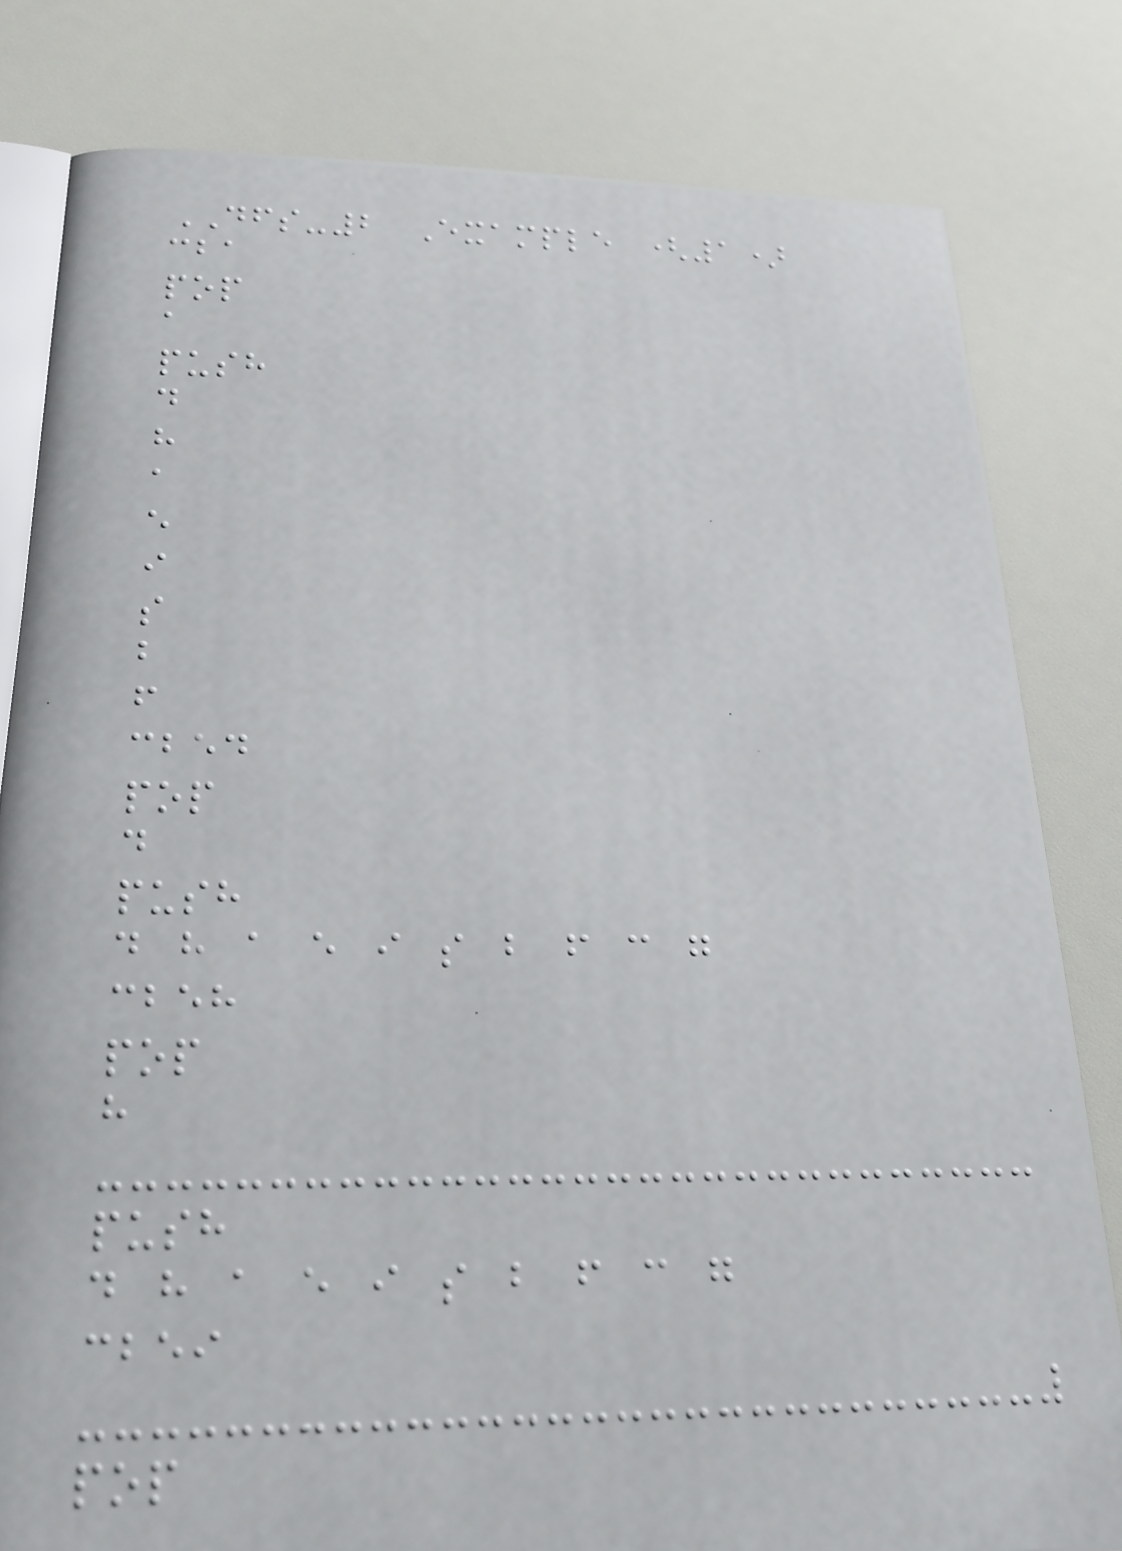DFS-2 Example (1)
cba
pop
a
push
d
h
a
e
i
s
b
f
cbed
pop
d
push
d h a e i s b f c g
cbeh
pop
h
push
d h a e i s b f c g
cbei
pop
